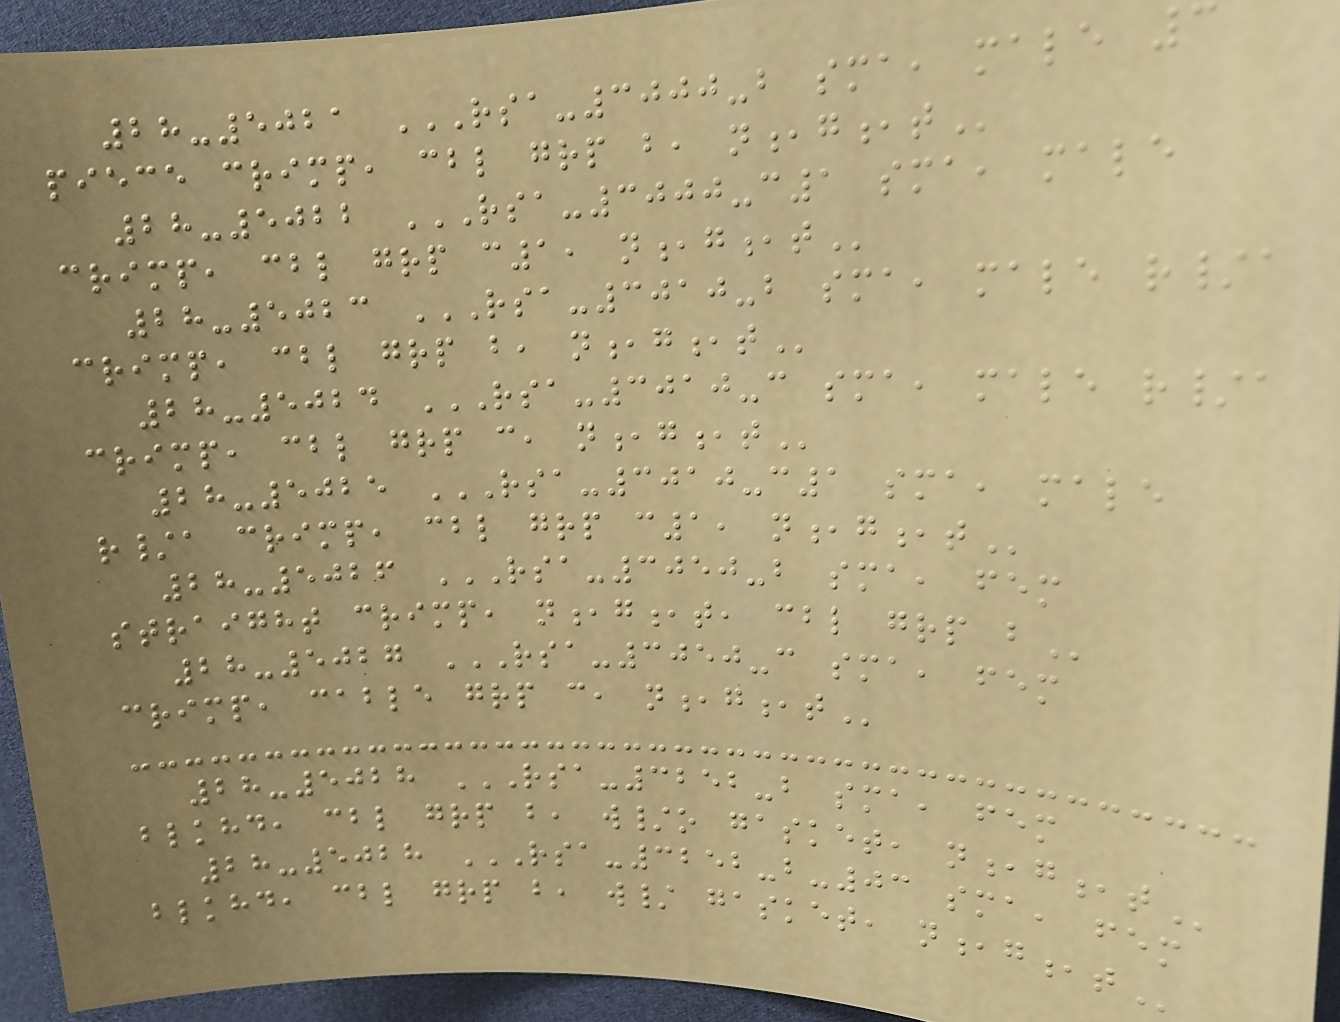28-5021 RSA-3000-B SMA, MALE 3
PIECE CRIMP, CBL GRP B, N,G,T
28-5022 RSA-3000-C1 SMA, MALE
CRIMP, CBL GRP C1, N,G,T
28-5023 RSA-3010-B SMA, MALE R/A
CRIMP, CBL GRP B, N,G,T
28-5024 RSA-3010-C SMA, MALE R/A
CRIMP, CBL GRP C, N,G,T
28-5025 RSA-3010-C1 SMA, MALE
R/A CRIMP, CBL GRP C1, N,G,T
28-5026 RSA-3050-B SMA, FEM
STRAIGHT CRIMP, N,G,T, CBL GRP B
28-5027 RSA-3050-C SMA, FEM
CRIMP, CABLE GRP C, N,G,T
28-5028 RSA-3252-B SMA, FEM
BLKHD, CBL GRP B, W/O GASKET, N,G,T
28-5028 RSA-3252-B-03 SMA, FEM
BLKHD, CBL GRP B, W/ GASKET, N,G,T
